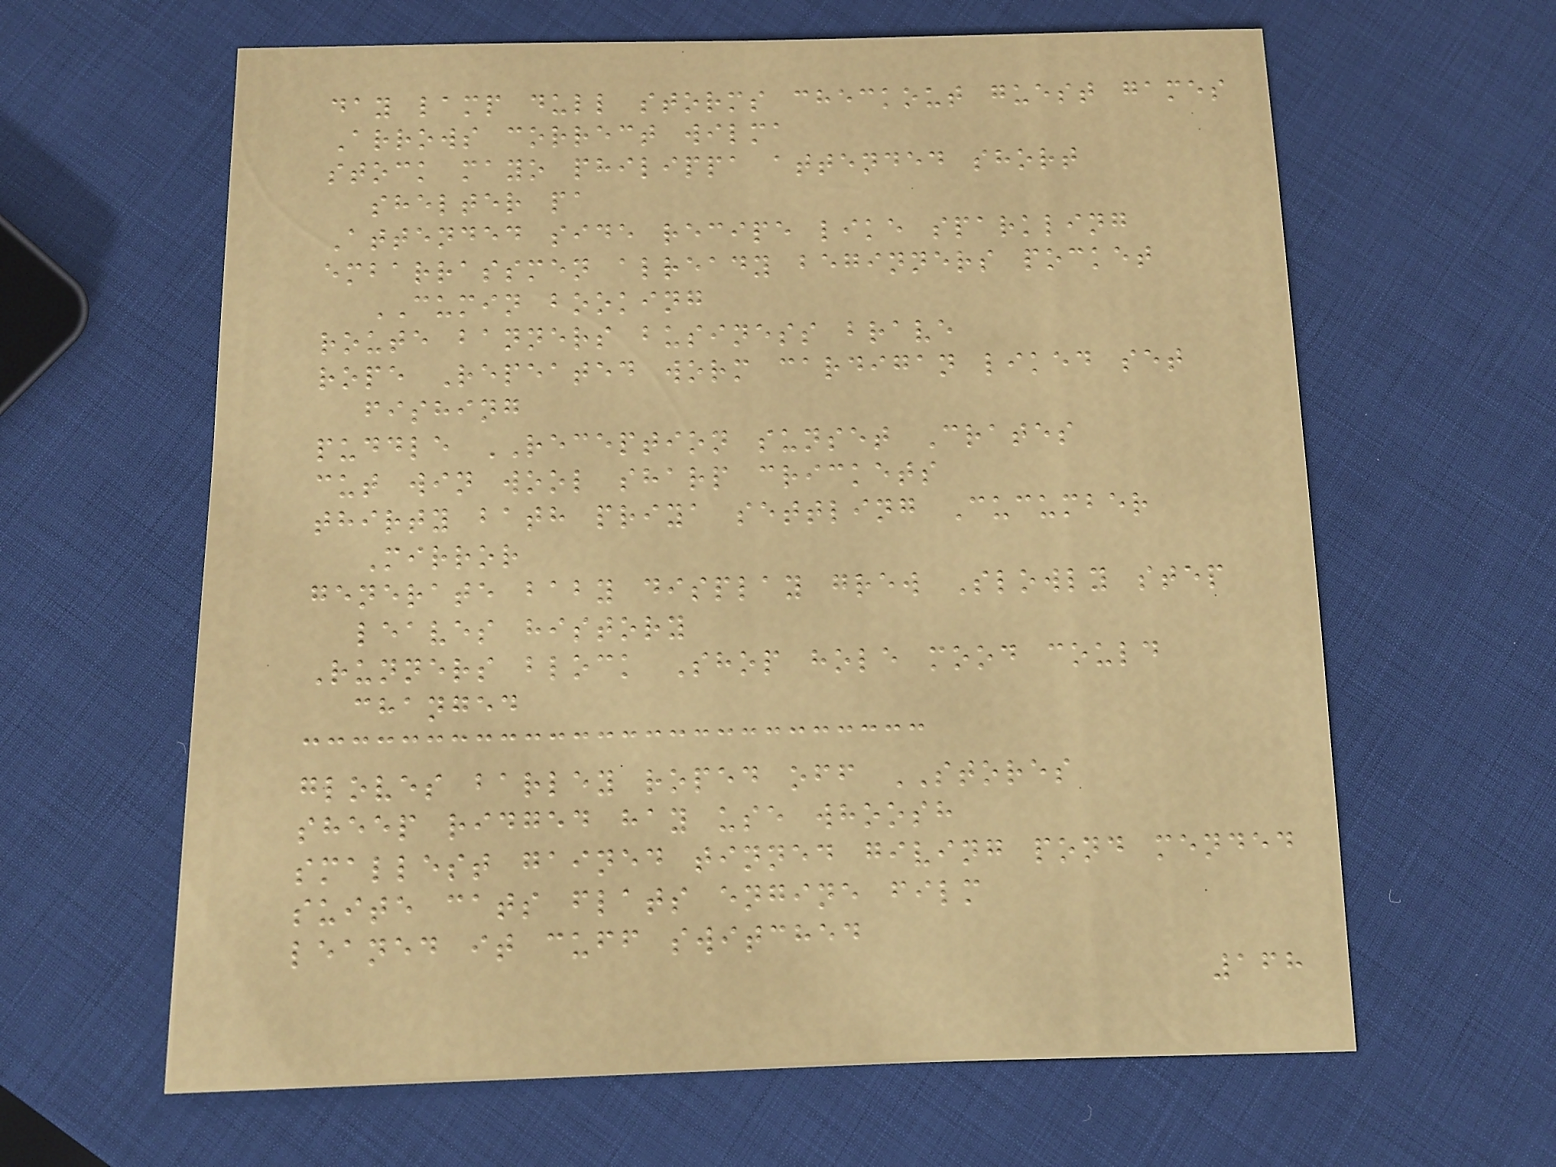day lamp dull storms checkout guest games
Arrows correct wilma
stock mayo philippa attended short
shelter pa
Attended side recipe like sparkling
embarrassmen already beginners pocket
CUMIN booking
route banners business brave
rope Repeated worm cardigan liked set
fishing
puddle RECEPTION sunset Crates
cut win wool sharp crickets
thirty bath priya settling Cucumber
Mirror
generate baby display grew Slowly step
leaves history
Runners block Shop hole mood could
changed
gloves barley roped off STORES
sheep ridged hay use whoosh
smallest gained tinned giving pond mended
suite cats flats engine film
leaned it cuff switched
168
